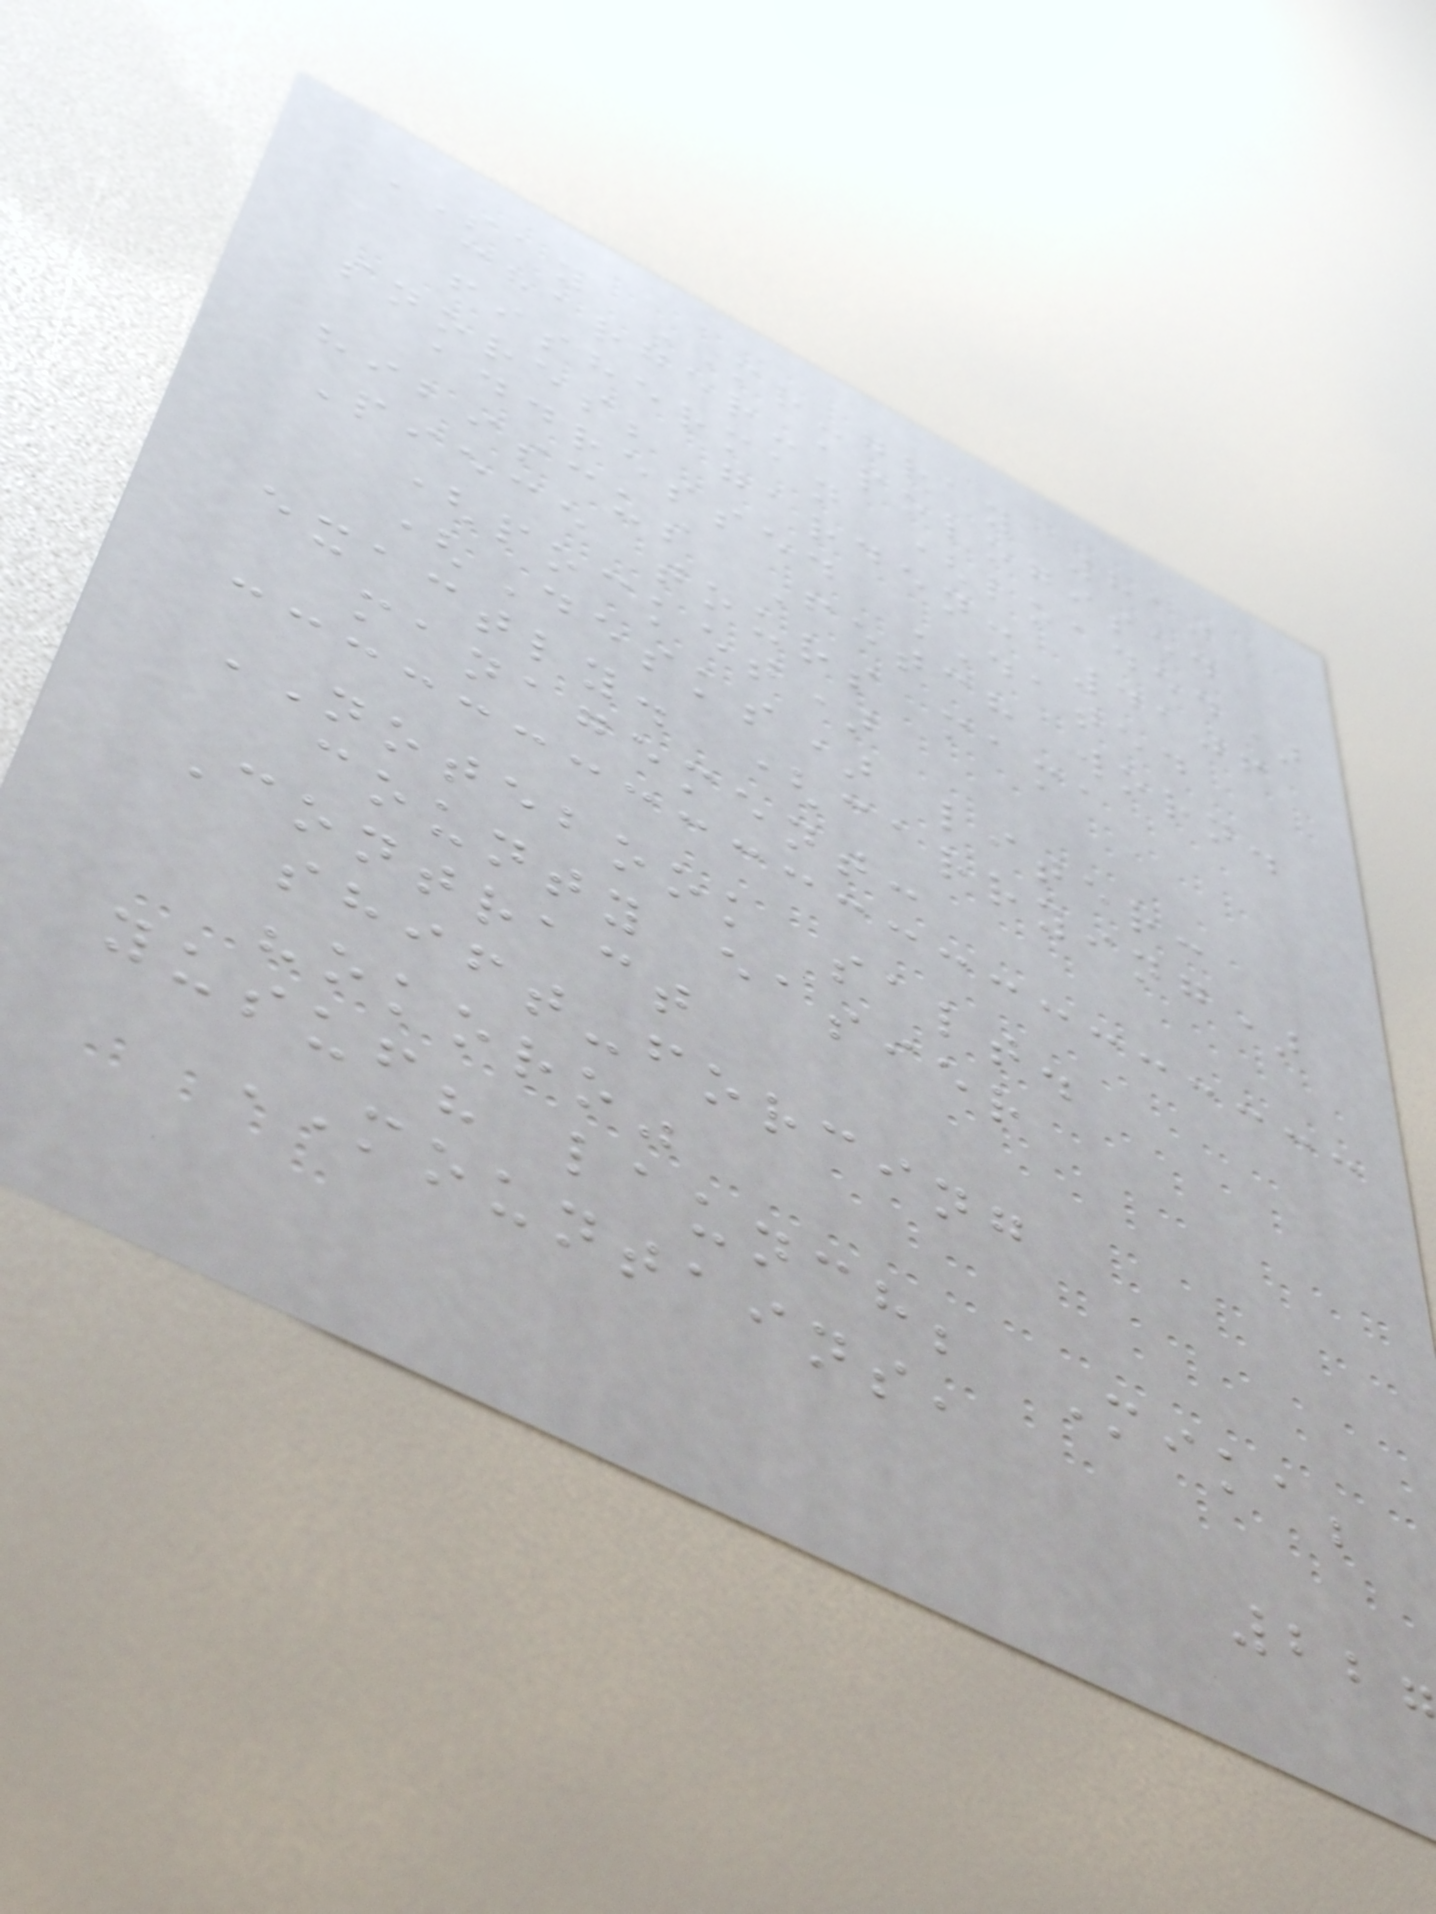SAY MR-gray 810
charger-apologised
fisherman (loaded)
snores; garden: 4106
addressed DATED
hibiscus Fetch worn.
Piece tours mama
(pocket)
(Desks) liter:
exactly. (carrying)
management:
NOTEBOOK salt.
county easier
Contract
shift-forcing
"okoro"
yusuf? launch; Mika;
MOUNTAINS,
